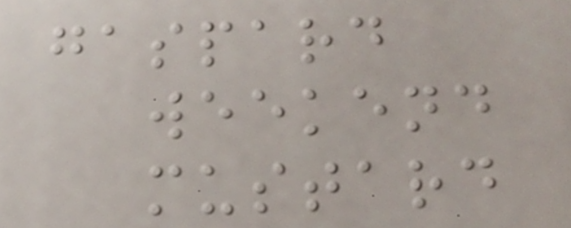gaspard
weekend
mustard
